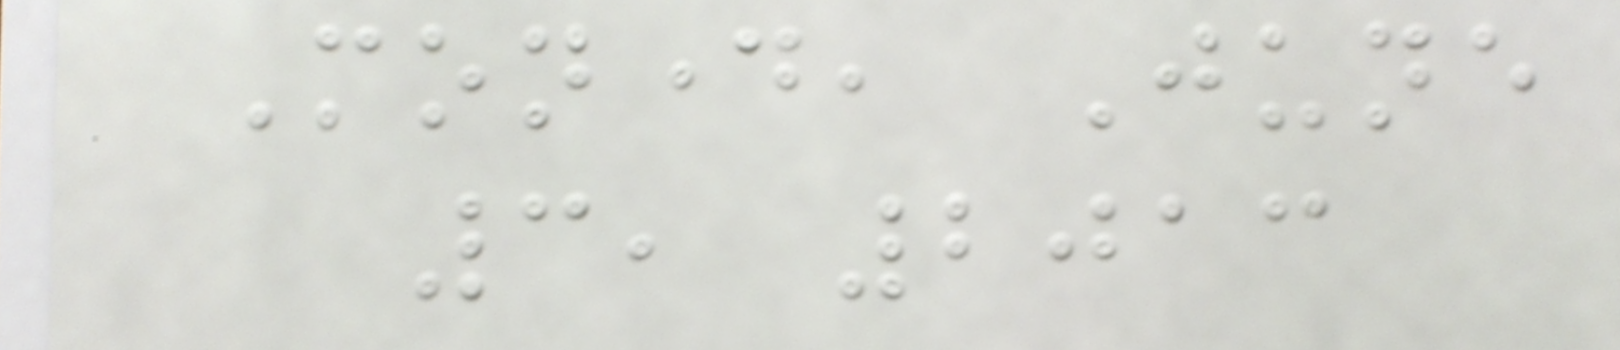Monday, June
3, 2013
